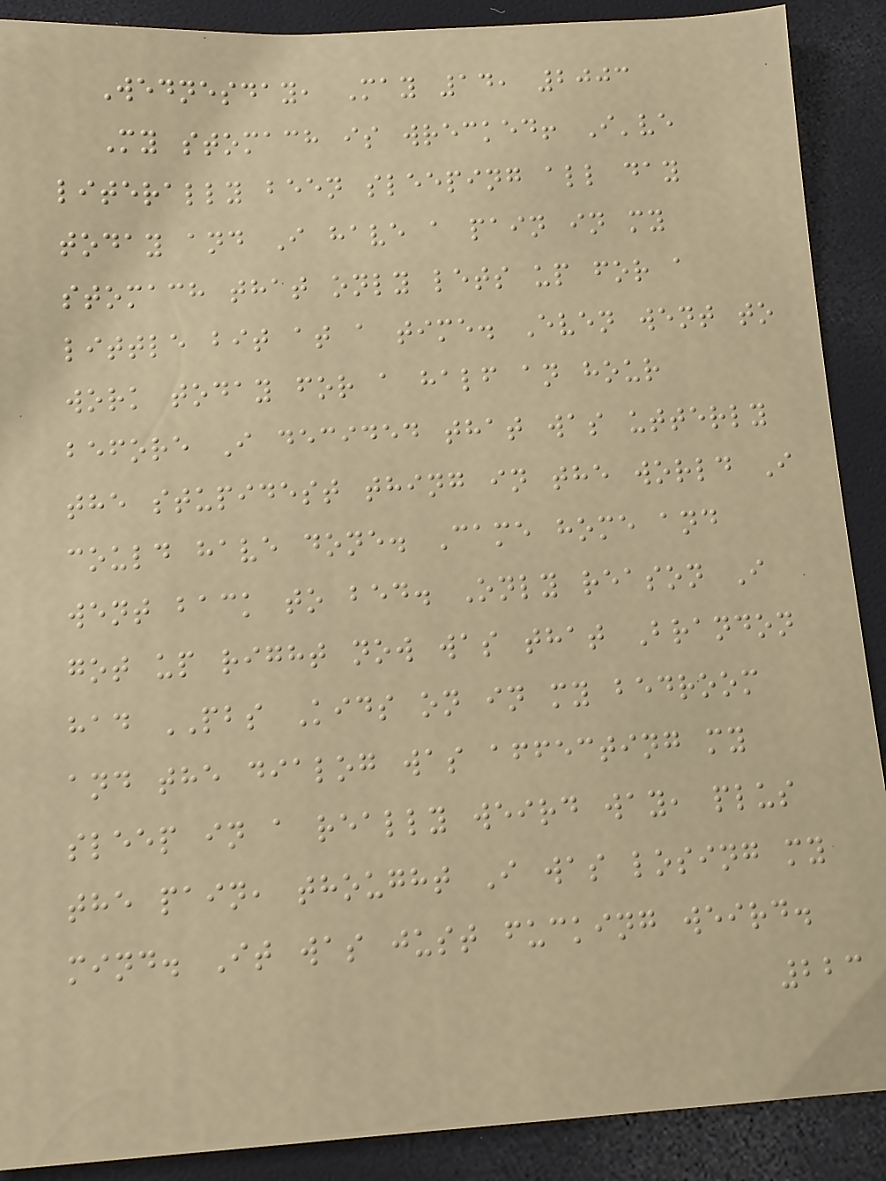Wednesday, May 14, 2003
My stomach is wrecked! I've
literally been sleeping all day
today and I have a pain in my
stomach that only lets up for a
little bit at a time. Even went to
work today for a half an hour
before I decided that was utterly
the stupidest thing in the world I
could have done. Came home and
went back to bed. Only reason I
got up right now was that Brandon
had PBS Kids on in my bedroom
and the dialog was affecting my
sleep in a really weird way, plus
the pain, thought I was losing my
mind. It was just fucking weird.
223
